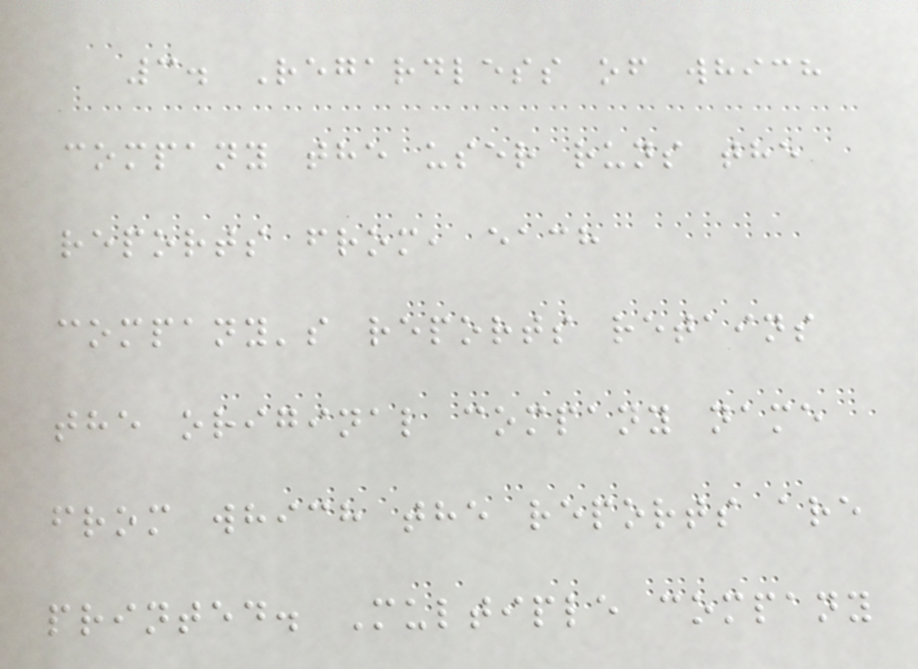3. Regardless of which
company the user runs the
reports from, each
company's reports retains
the original company name
from which the reports are
printed. Multiple company
